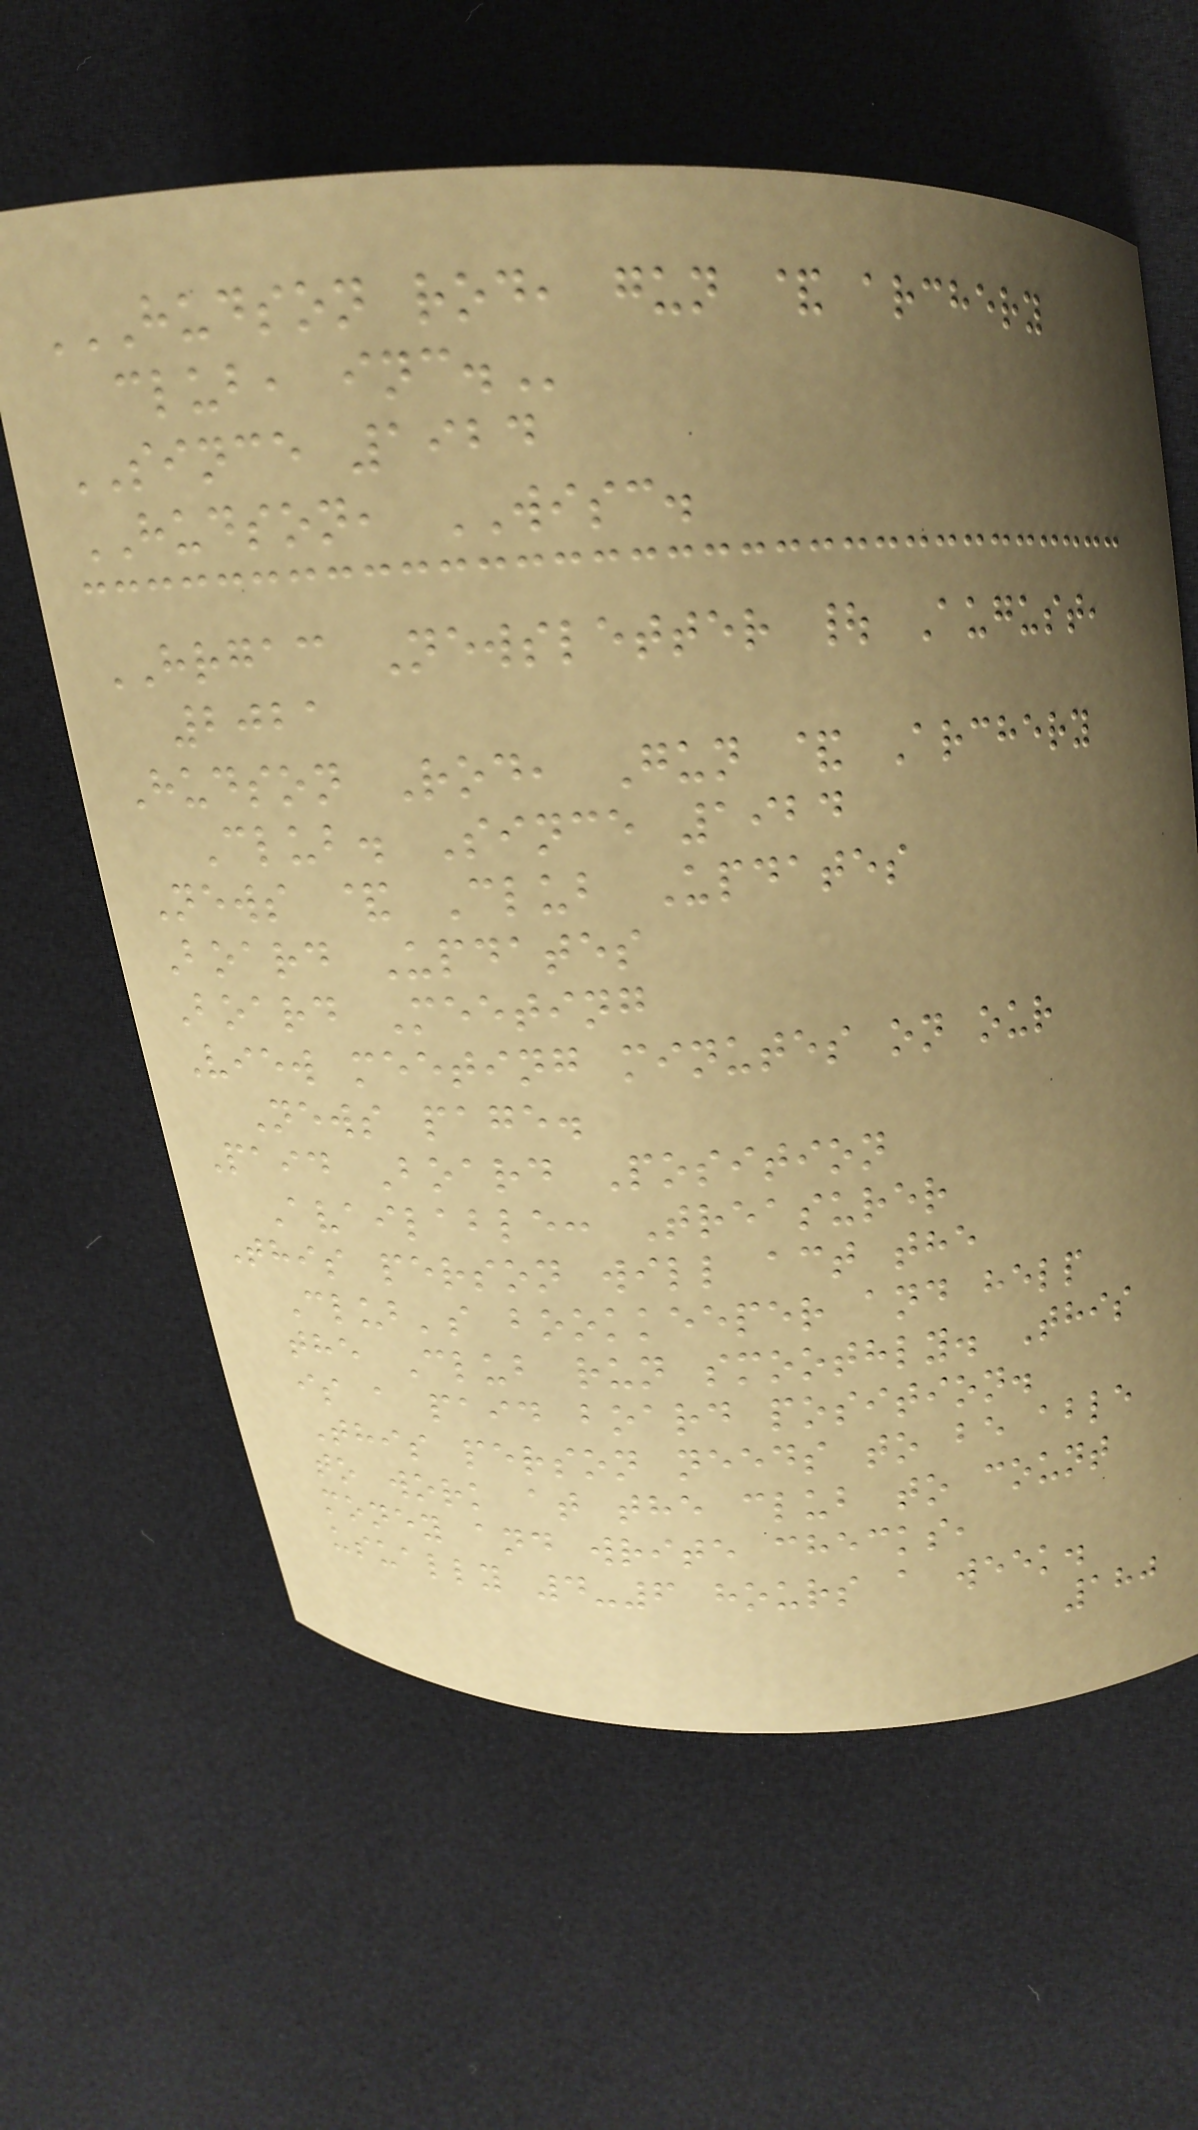HUDSON ROD, GUN & ARCHERY
CLUB, INC.
SINCE 1924
HUDSON, WISC.
HRGAC Newsletter | August,
2021
Hudson Rod, Gun & Archery
Club. Since 1924
News & Club Updates
Board Updates
Board Meeting
View meeting minutes on our
News page.
Paid Board Position
Available: Treasurer
This person will act the
Club's bookkeeper and help
the Club run smoothly. This
is a paid board position.
This person needs to be able
to work at the club to count
money and write checks,
usually 4-6 hours a week.
180
